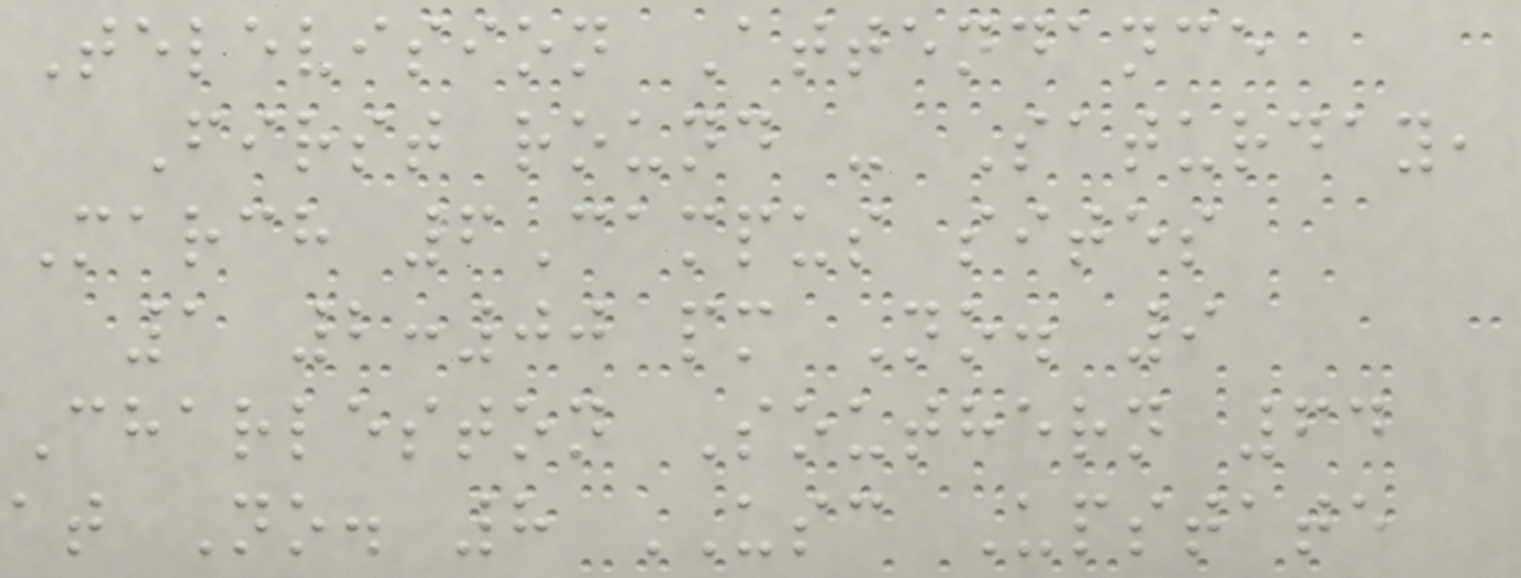Television Attendance
First round - Saturday,
March 6Campus sites
1 2:00 pm No. 9
Charleston Southern 64
at No. 8 USC Upstate
